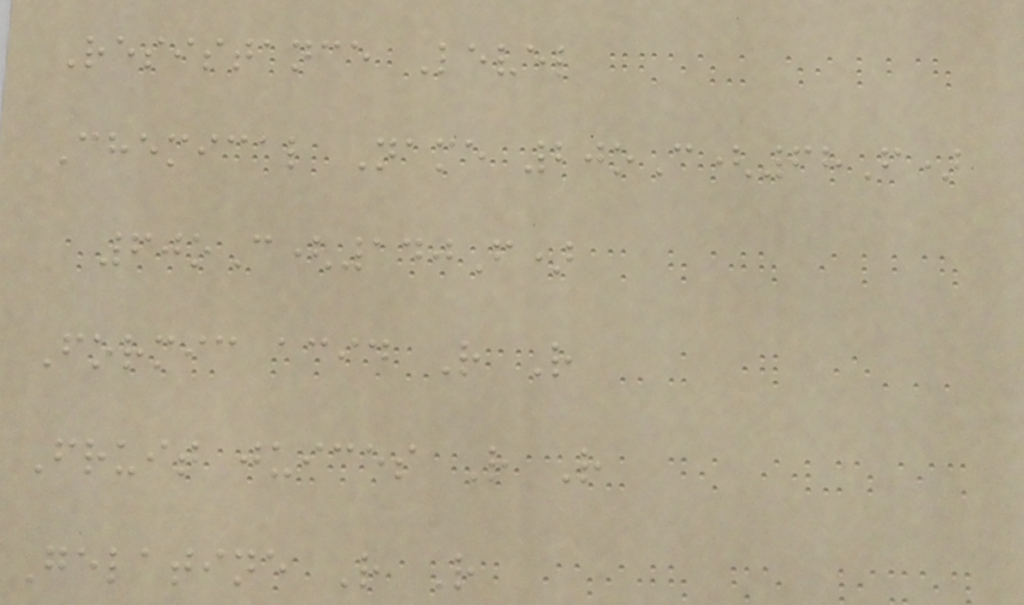Resistance Level
Chemical Name 20oC(68F)
60oC(140F)
Formic acid R R
Fruit juices R R
Gelatine R R
